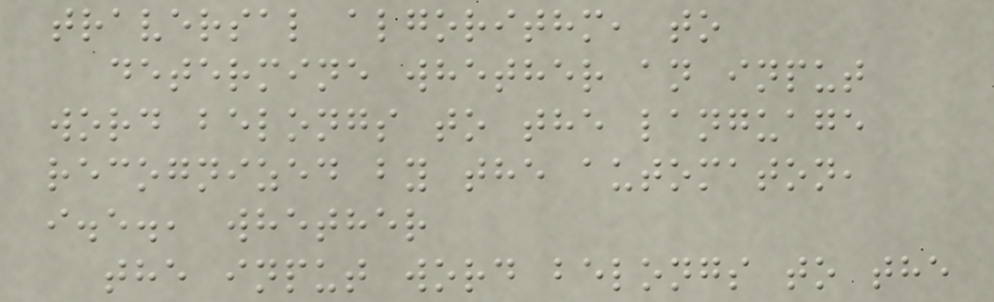traversal algorithm, to
determine whether an input
word belongs to the language
recognized by the automaton,
i.e., whether
the input word belongs to the
